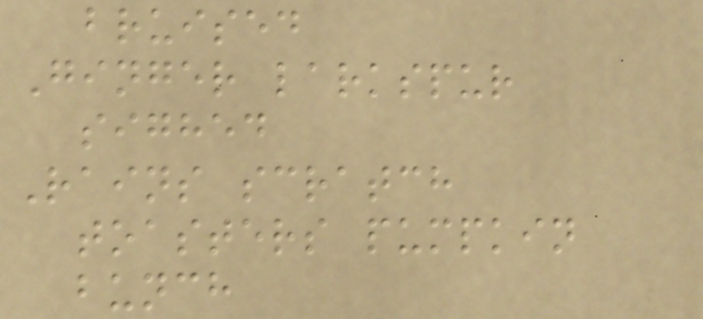bruised
Ginger larkspur
sighed
Rains scratch
toasters pumpkin
bunch
